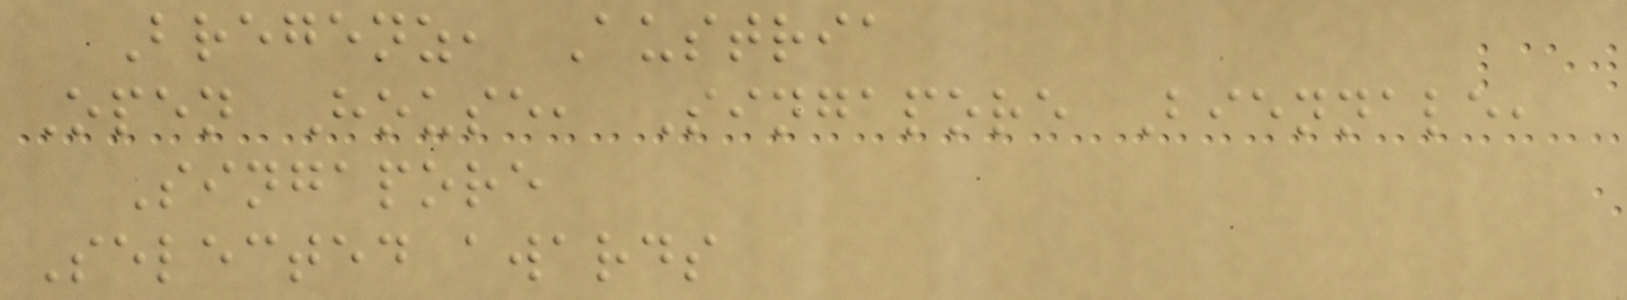Bregenz, Austria
Open House, Singapore Biennale,
Singapore
Selected awards
